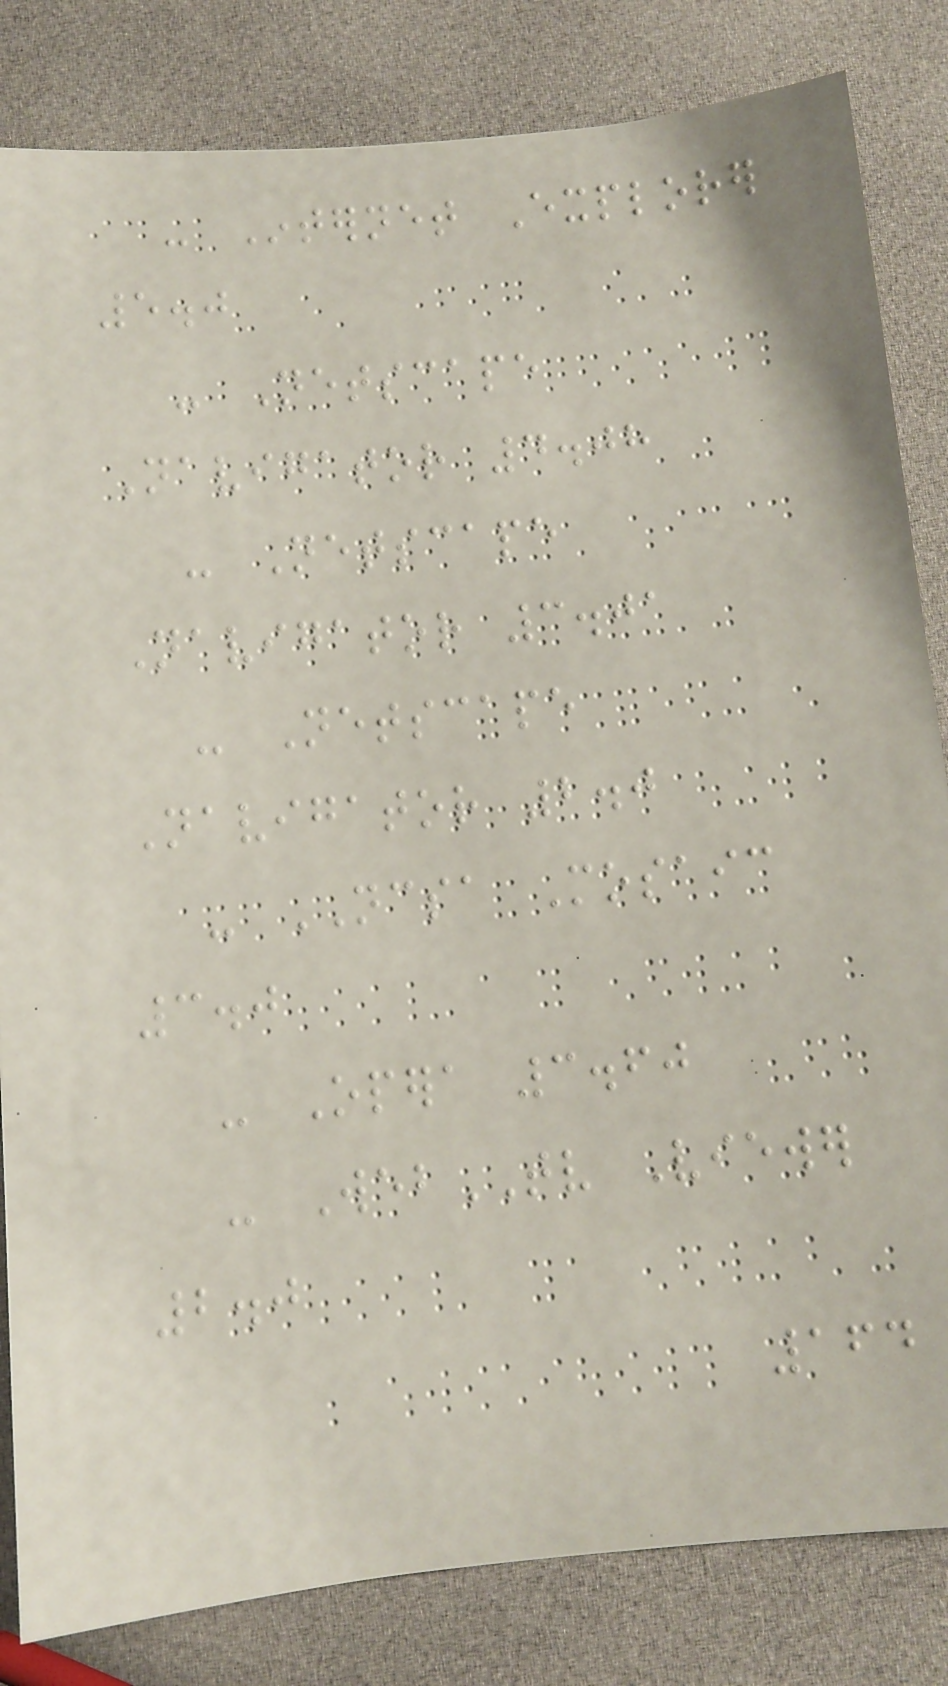- Internet Explorer
5.0
- Netscape
Navigator 4.08
- Netscape
Navigator 3.01
- Netscape
Navigator 2.0
- NCSA Mosaic
3.0
- Opera 3.60
- WebTV Viewer
2.0
164
